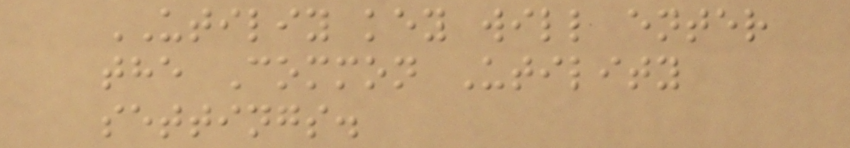UTILIY key will enter
the Common Utility
settings.
